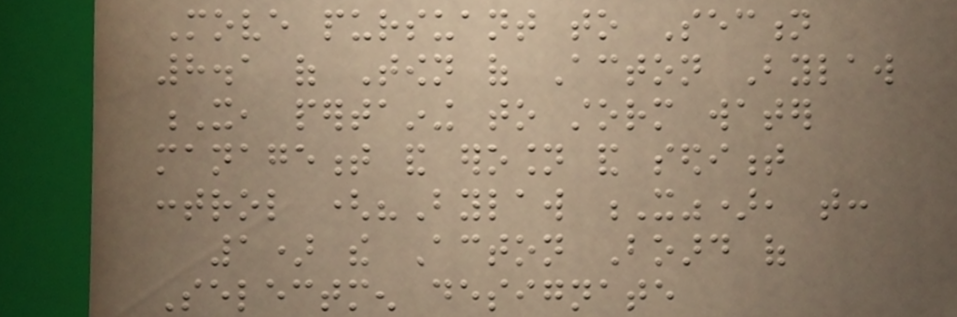Move pursuant to Section
8.1 of Town of Acton Bylaw
X, pertaining to storm water
management and erosion and sediment
control ("Bylaw X"), that:
1) the Acton Board of
Selectmen designate
